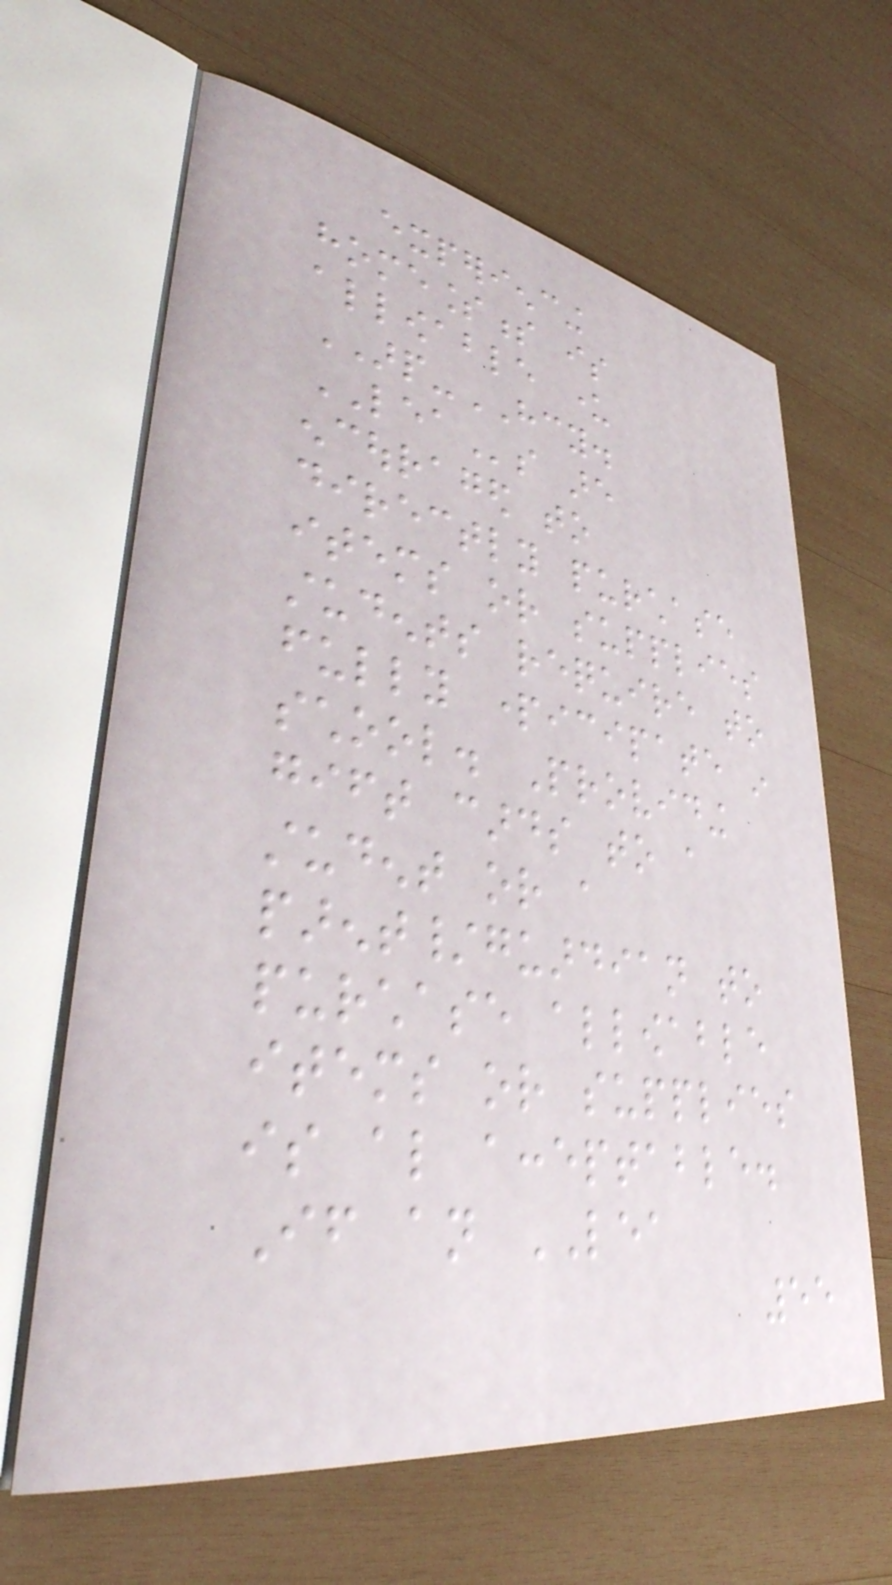experiencing
homelessness is
allowable under
ARP-HCY.
LEAs are
encouraged to
directly purchase
items or supplies
students require to
fully participate in
school. Providing
gift cards to a
student or a
parent/guardian to
purchase allowable
items or supplies
is also acceptable.
If an LEA
55
